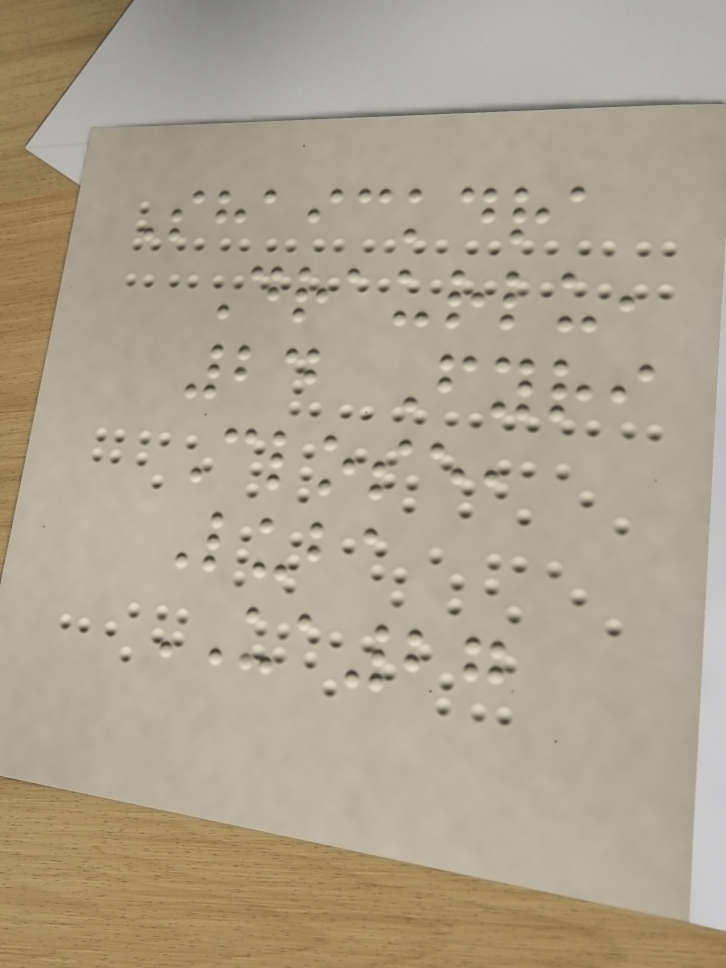Shaickdra
Draurlu,
24 Fyri
Close,
Luba
UA27
